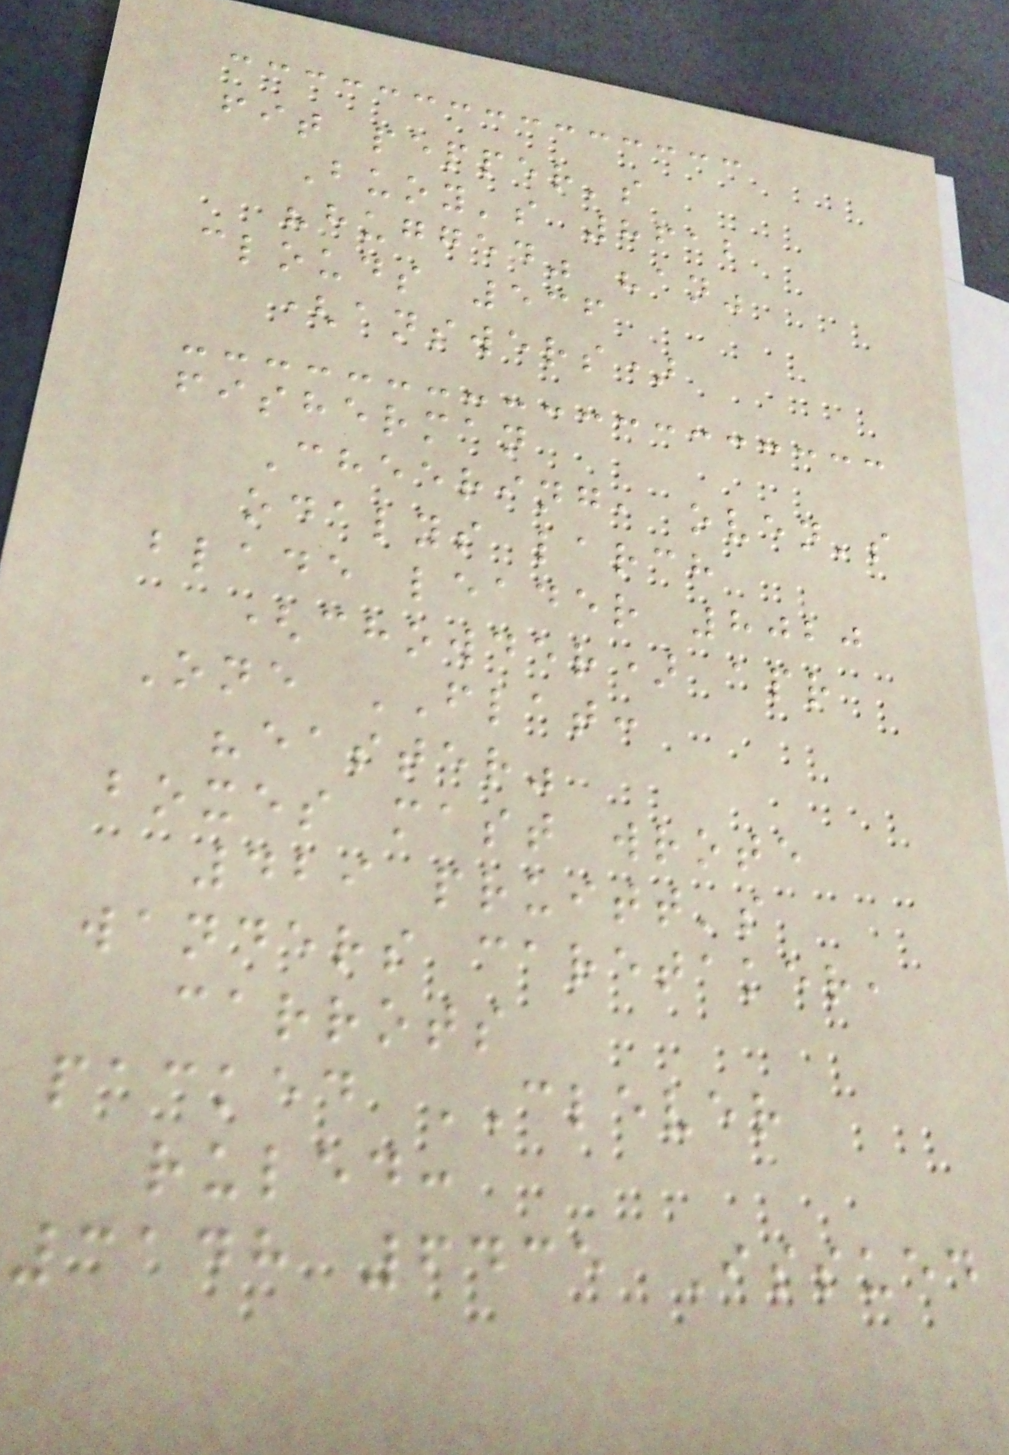fit pepper's
Buoy's 8612
"hugged" "an"
clouds 536
(answers)
fisherman
Cheering, oven's
odalys larch
blade leader 8020
(chowder) apr
One FLAT:
"easter"
boxes mast wrote
429 pruitt's
wanders caretaker,
carrots
packed CLEVER
ruled:
3148 6435 Issued
